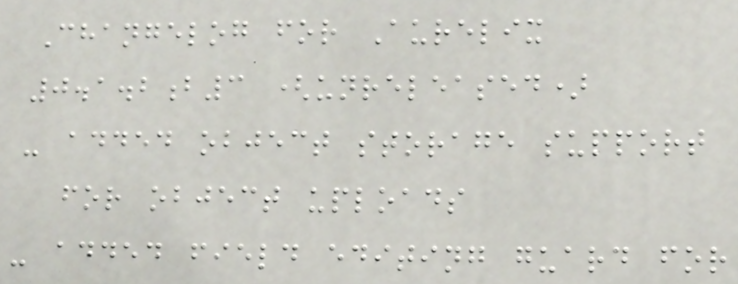Changelog for Aurelix
0.1.2b3 (unreleased)
- added object storage support
for object uploads
- added field editing guard for
